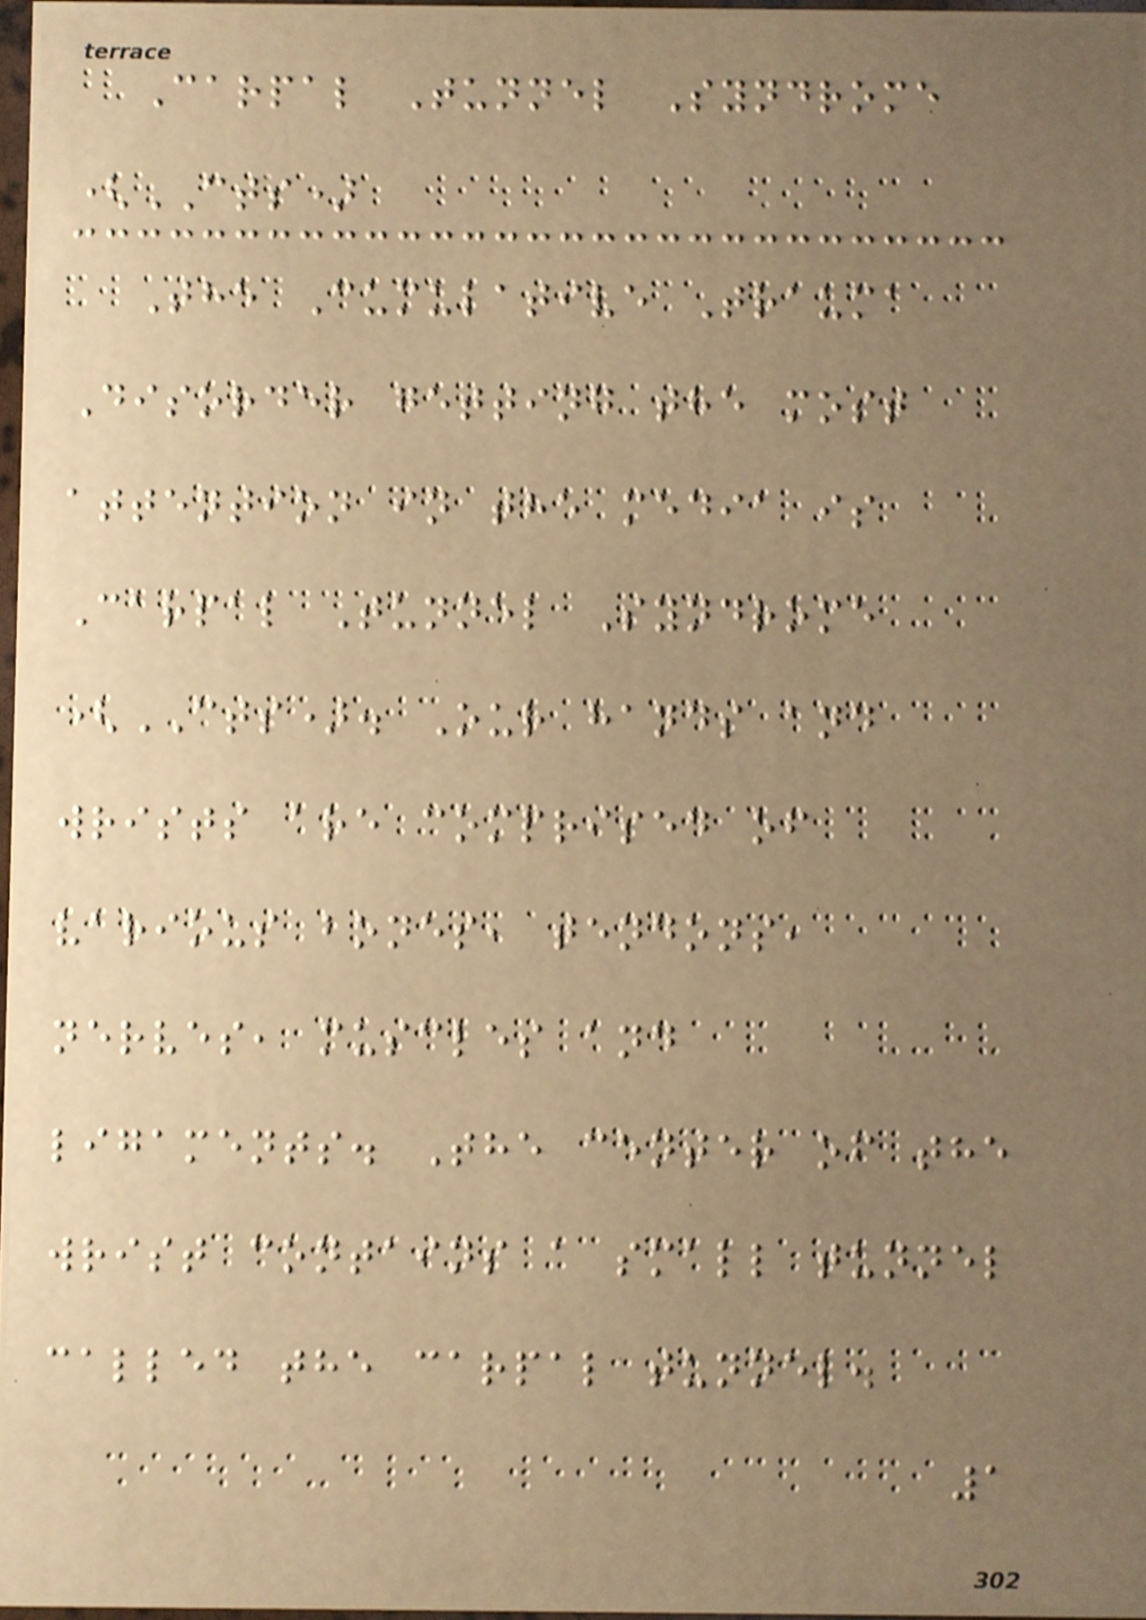Carpal Tunnel Syndrome
(CTS)
The Cumulative Trauma
Disorder getting the most
attention in the media is
Carpal Tunnel Syndrome
(CTS). Our hands and
wrists are comprised of
various bones, tendons,
nerves, muscles and
ligaments. The center of the
wrist contains a small tunnel
called the carpal tunnel.
1
